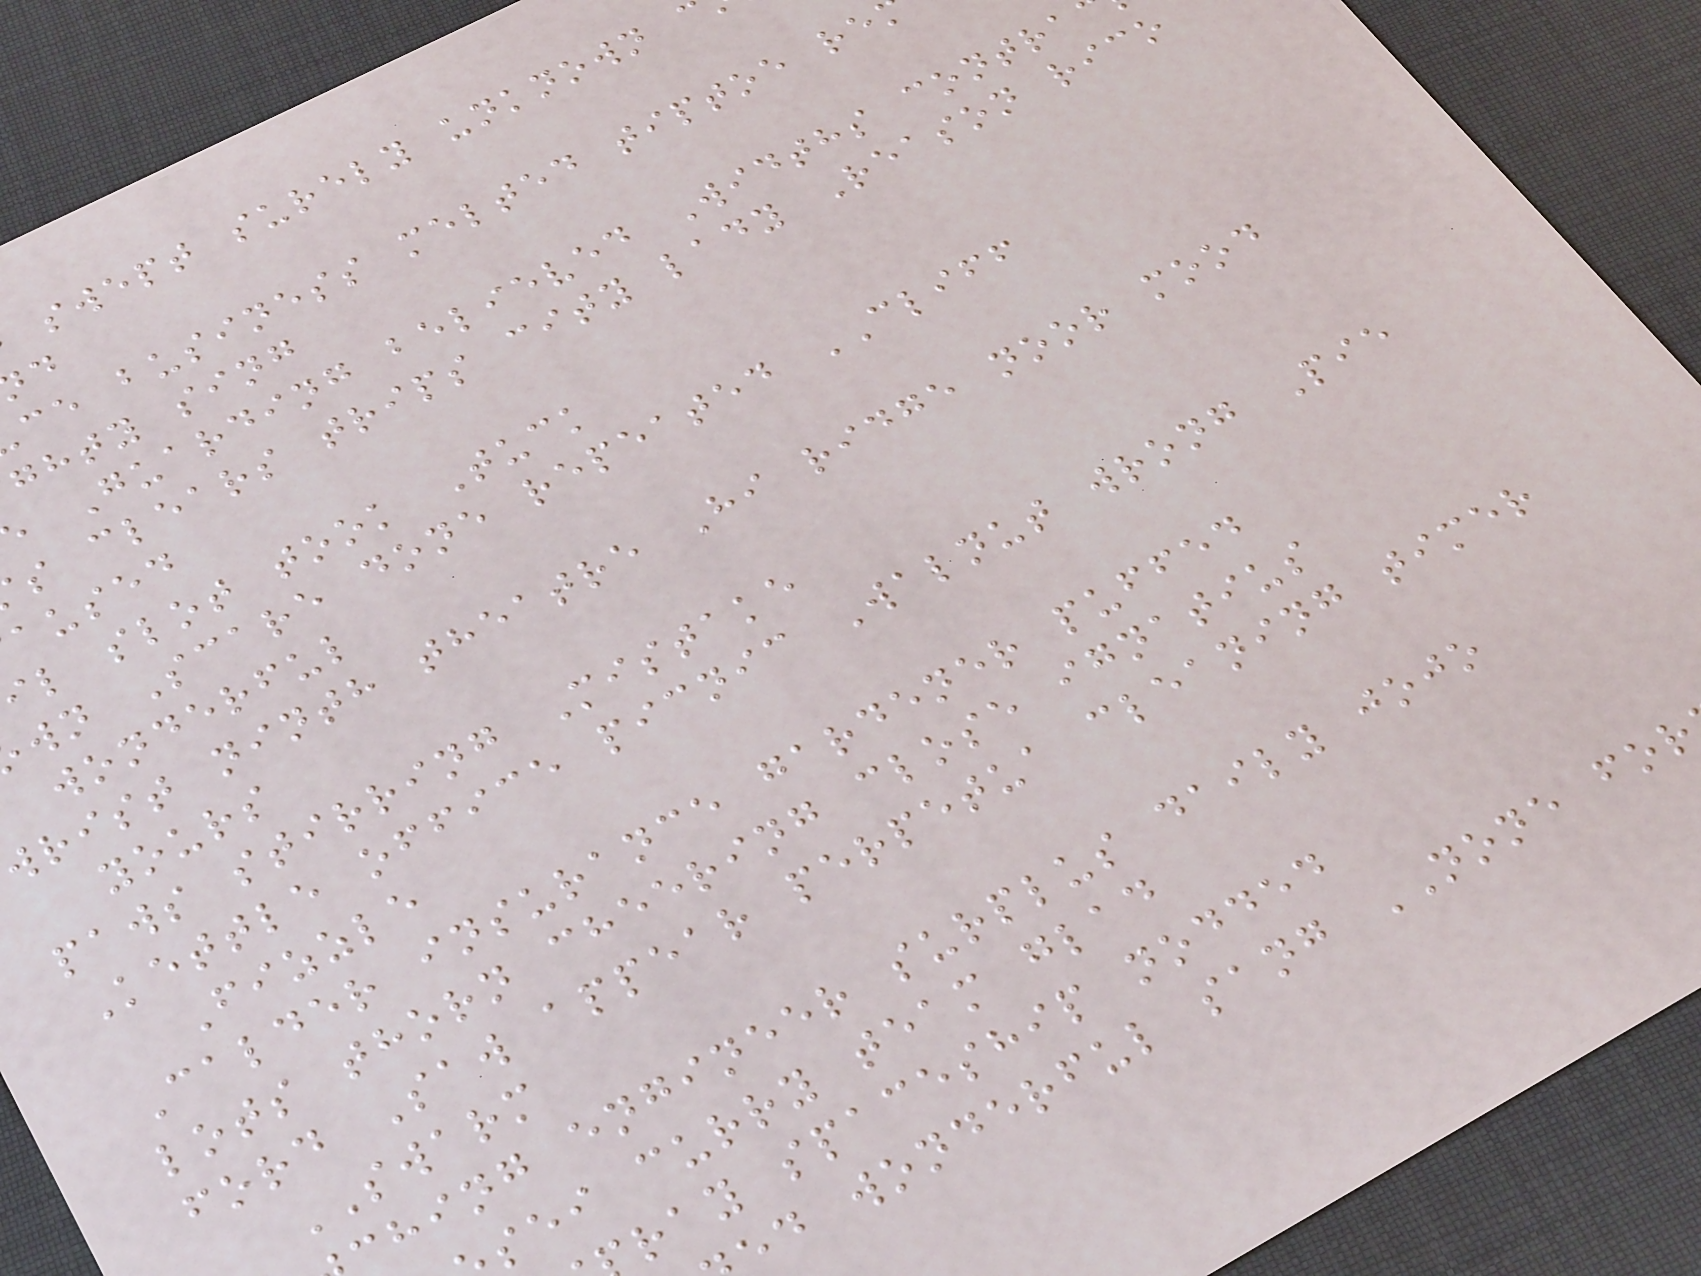swept surely unknown
ce business melted tiptoe re
ghty sing
Guarding believed Widths contra
s clears trips city lady Reason rico
aused
il slot took Tuck
wn Scare done repeated CLIFF
wonderful
wrist ninth theatre Hi ridge noor mood
yours
paws stirring Mistake
Kettle office picnic Walnut wrong Pie
Fizzle
Calder insurance gardener puffed
lots thorn cheering close ignatius
ford Saw appear perpetua cleaning timer
SWARM
hing engineer surplus daily jojo
sei curry team glad
ray spaceship nodded
ed wonderful sang NONE for
